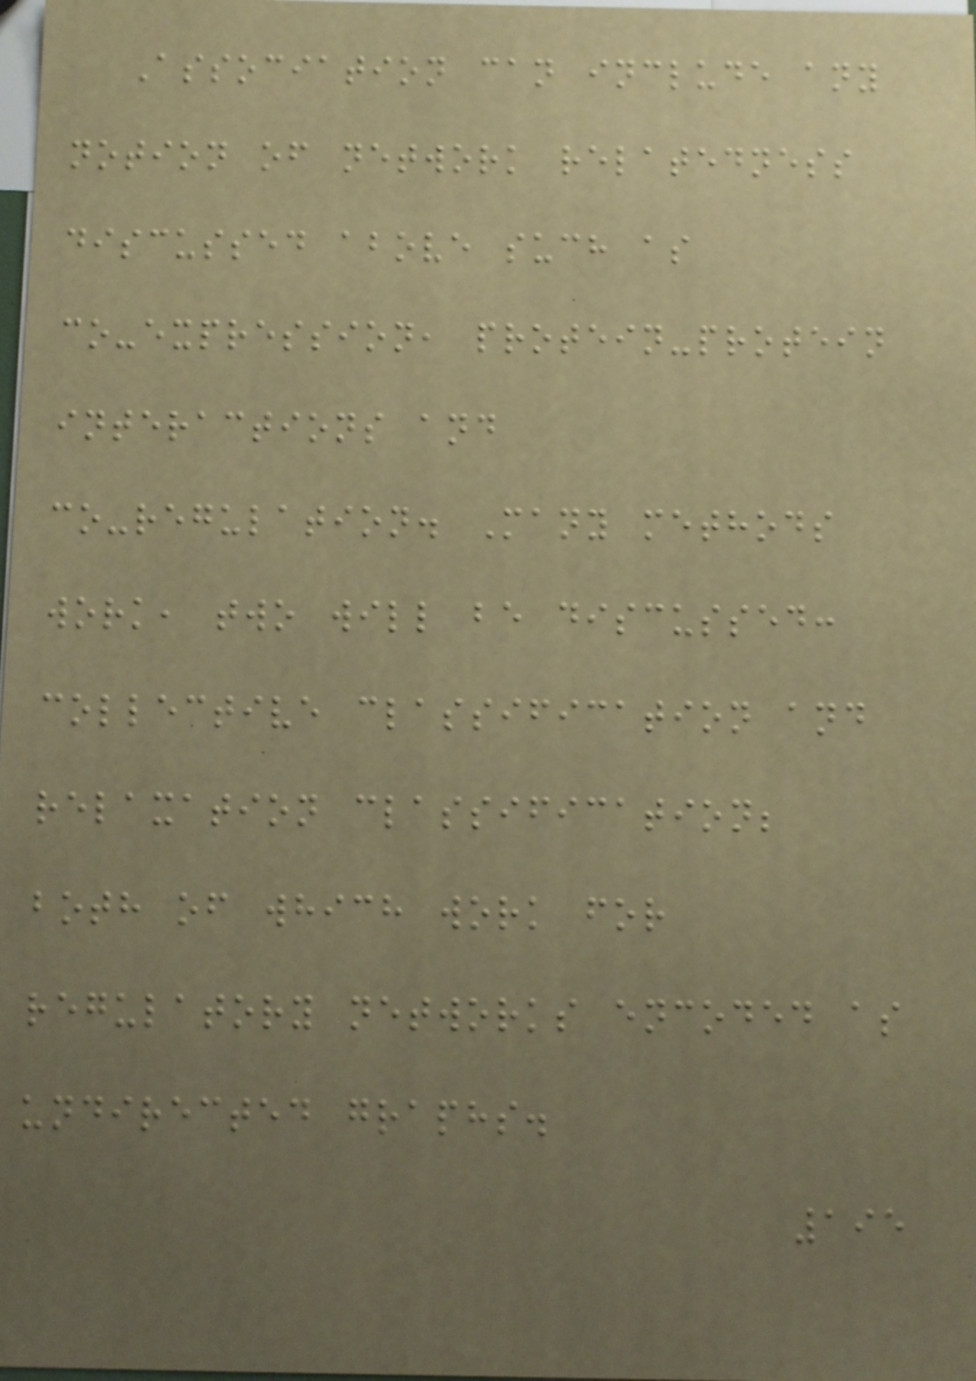Association can include any
notion of network relatedness
discussed above such as
co-expression, protein-protein
interactions and
co-regulation. Many methods
work, two will be discussed:
collective classification and
relaxation classification;
both of which work for
regulatory networks encoded as
undirected graphs.
195
